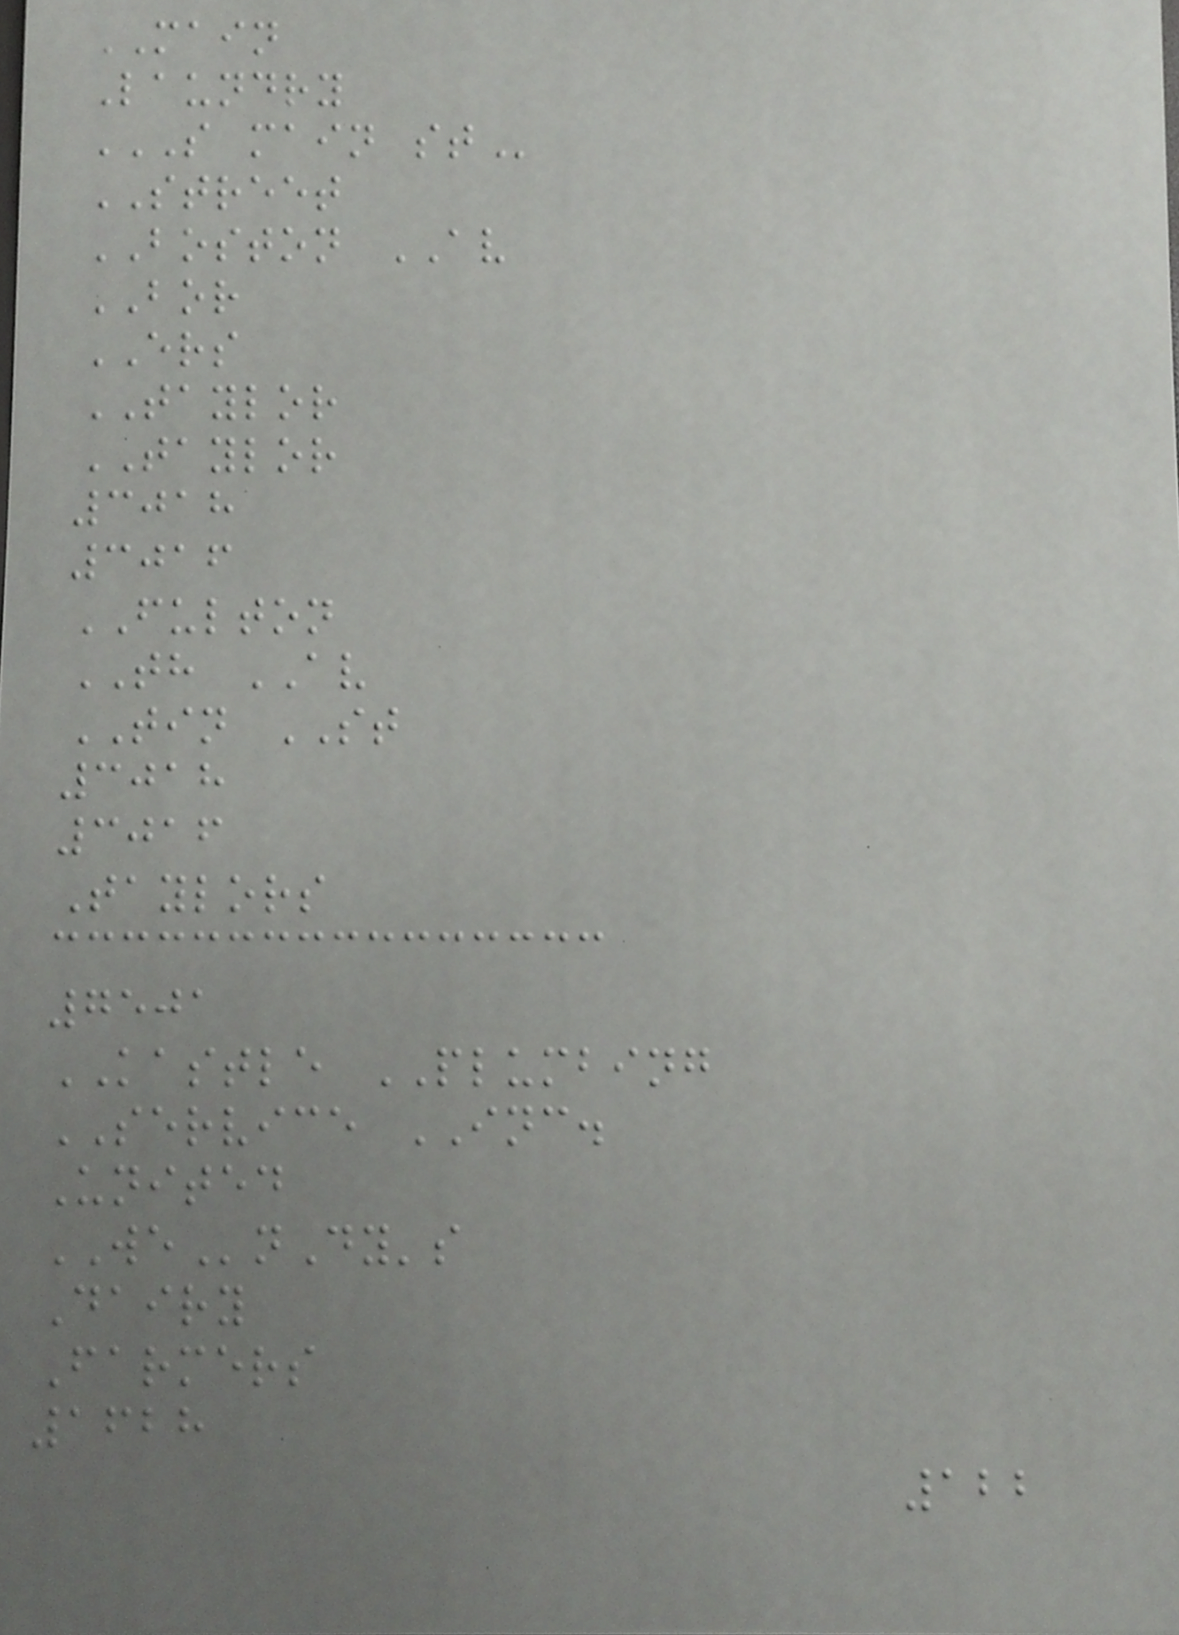MAIN
Laundry
S MAIN ST
STREET
BOSTON AV
BOR
ERS
TAYLOR
TAYLOR
3018
3016
FULTON
TH AV
TIN ST
3018
3016
Taylors
7501
KASTLE PLUMBING
SERVICE INC.
United
WEnDy's
Dairy
Farmers
1628
122
